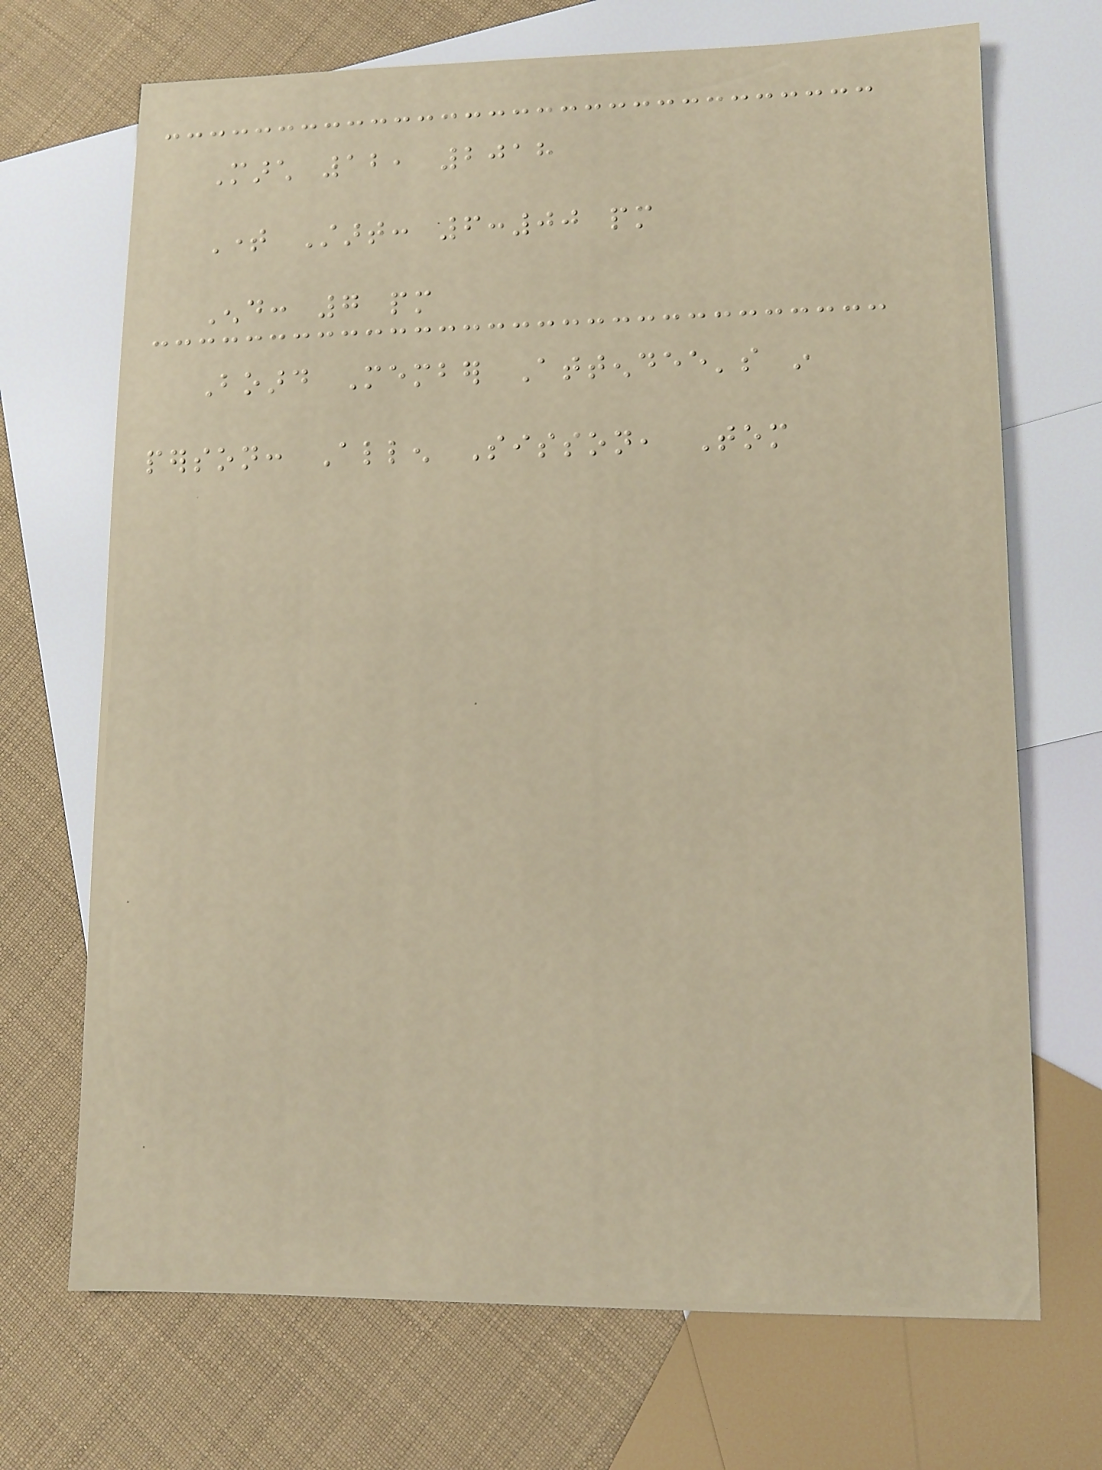March 12, 2018
Time Start: 6:00 pm
End: 7 pm
Board Member Attendee's in
person: Allen Sisson, Tom
